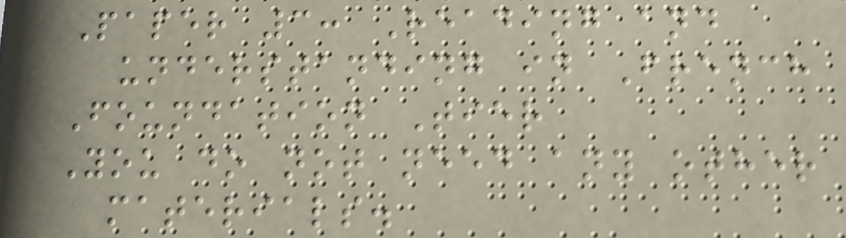Paper 3: Reading and
understanding in French
Foundation Tier
You do not need any other
materials.
